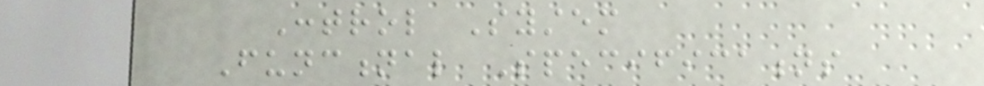Control System
Functional Specifications
